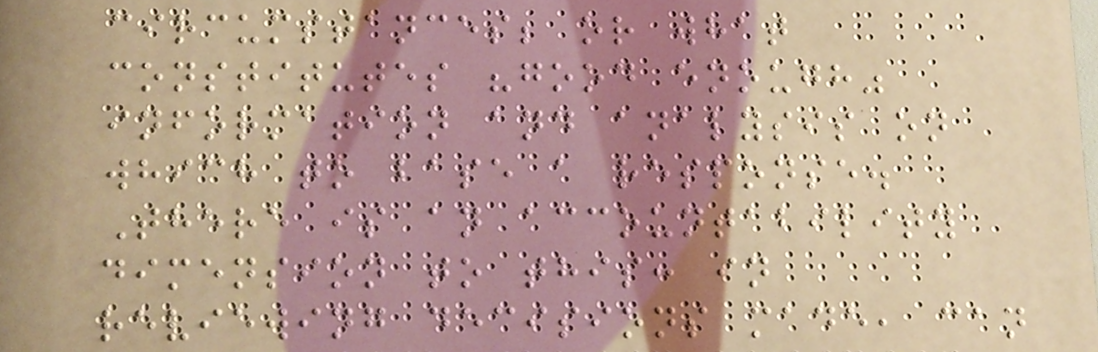circumstances; or what
constitutes "good enough"
information and analysis on
which to base a response.
There is an accountability
dimension to this: in
reviewing decisions made, can
